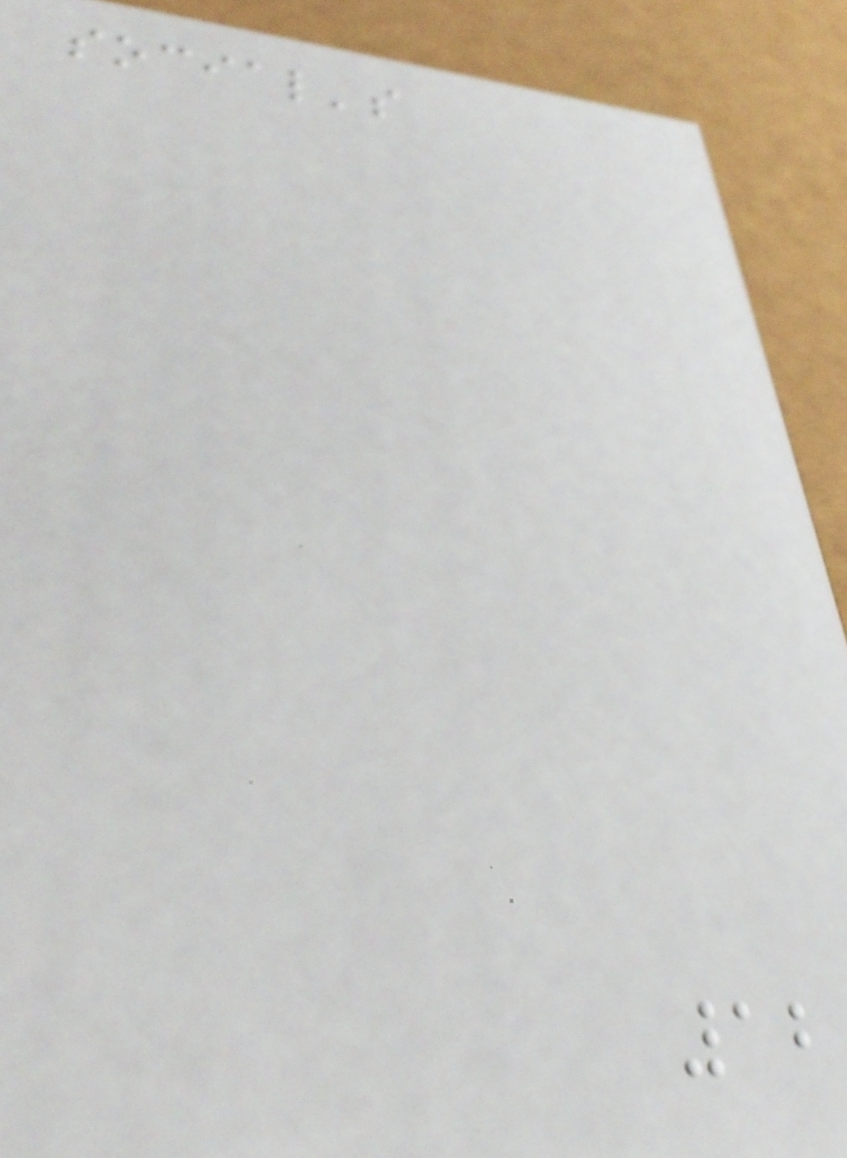social's
12
